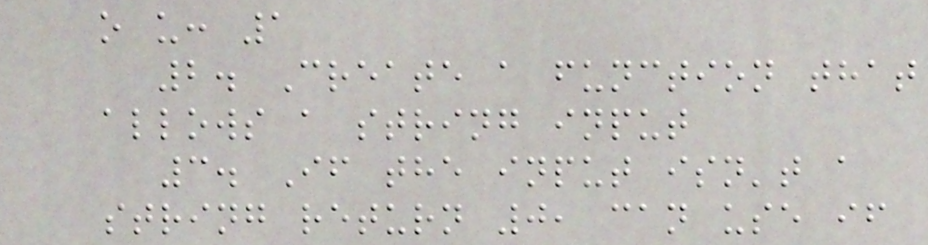o u: 1
2. Create a function that
allows a string input
3. If the input isn't a
string return 0, can use if
